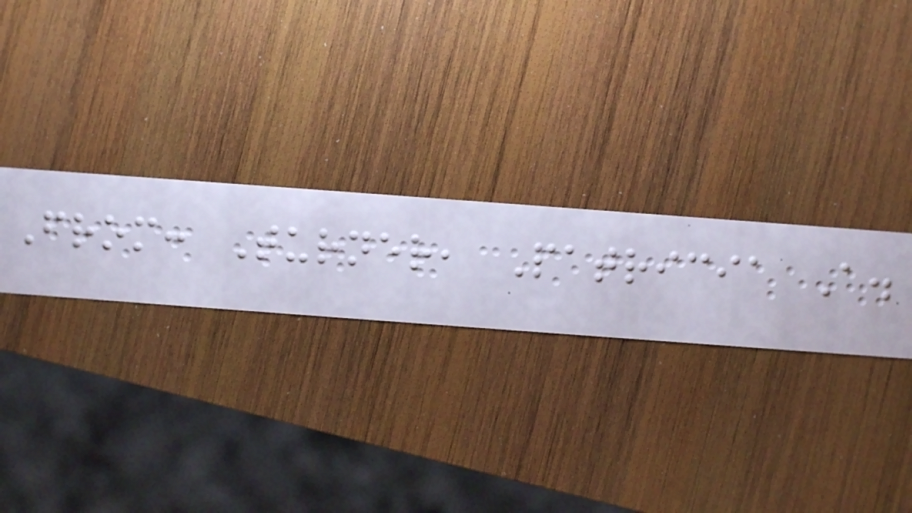From: Turner, Patricia A.
